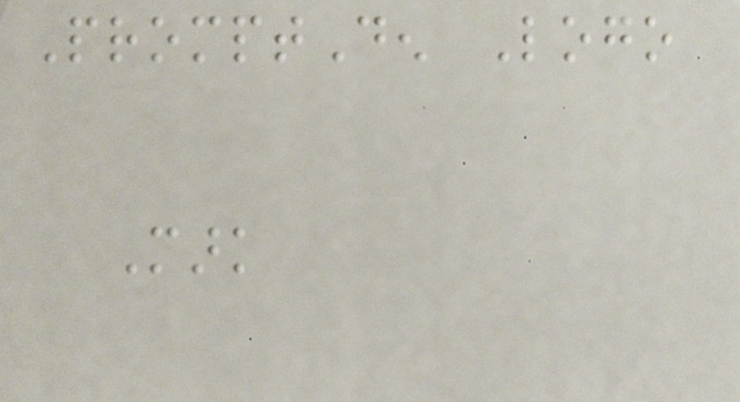PromptDen Logo
Mark
